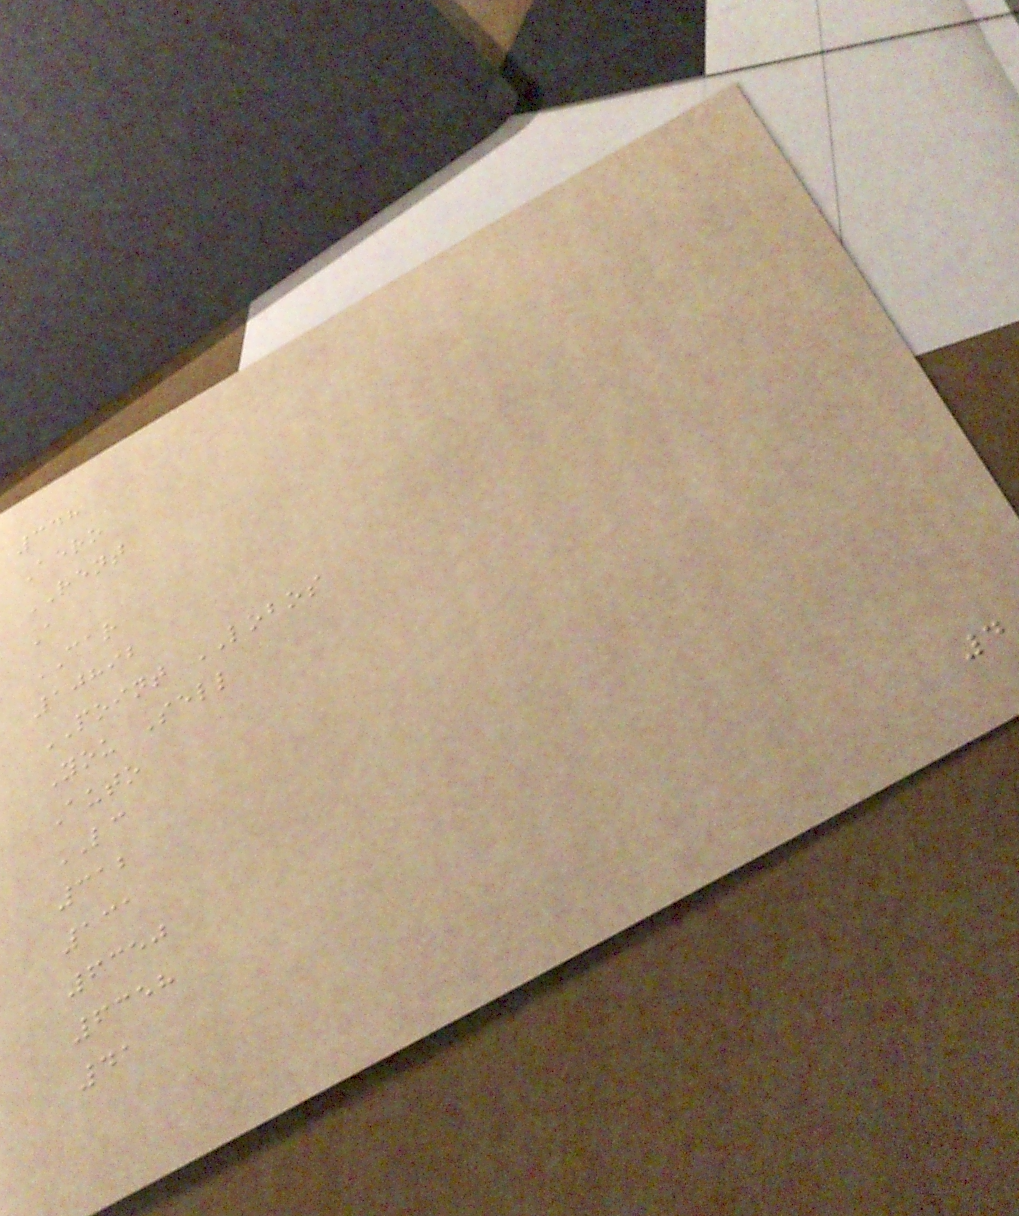348
Aero
RENT
A
CAR
10892
POINT LOBOS
You Sell
Auto
LC
312
131
6350
6358
41
4
